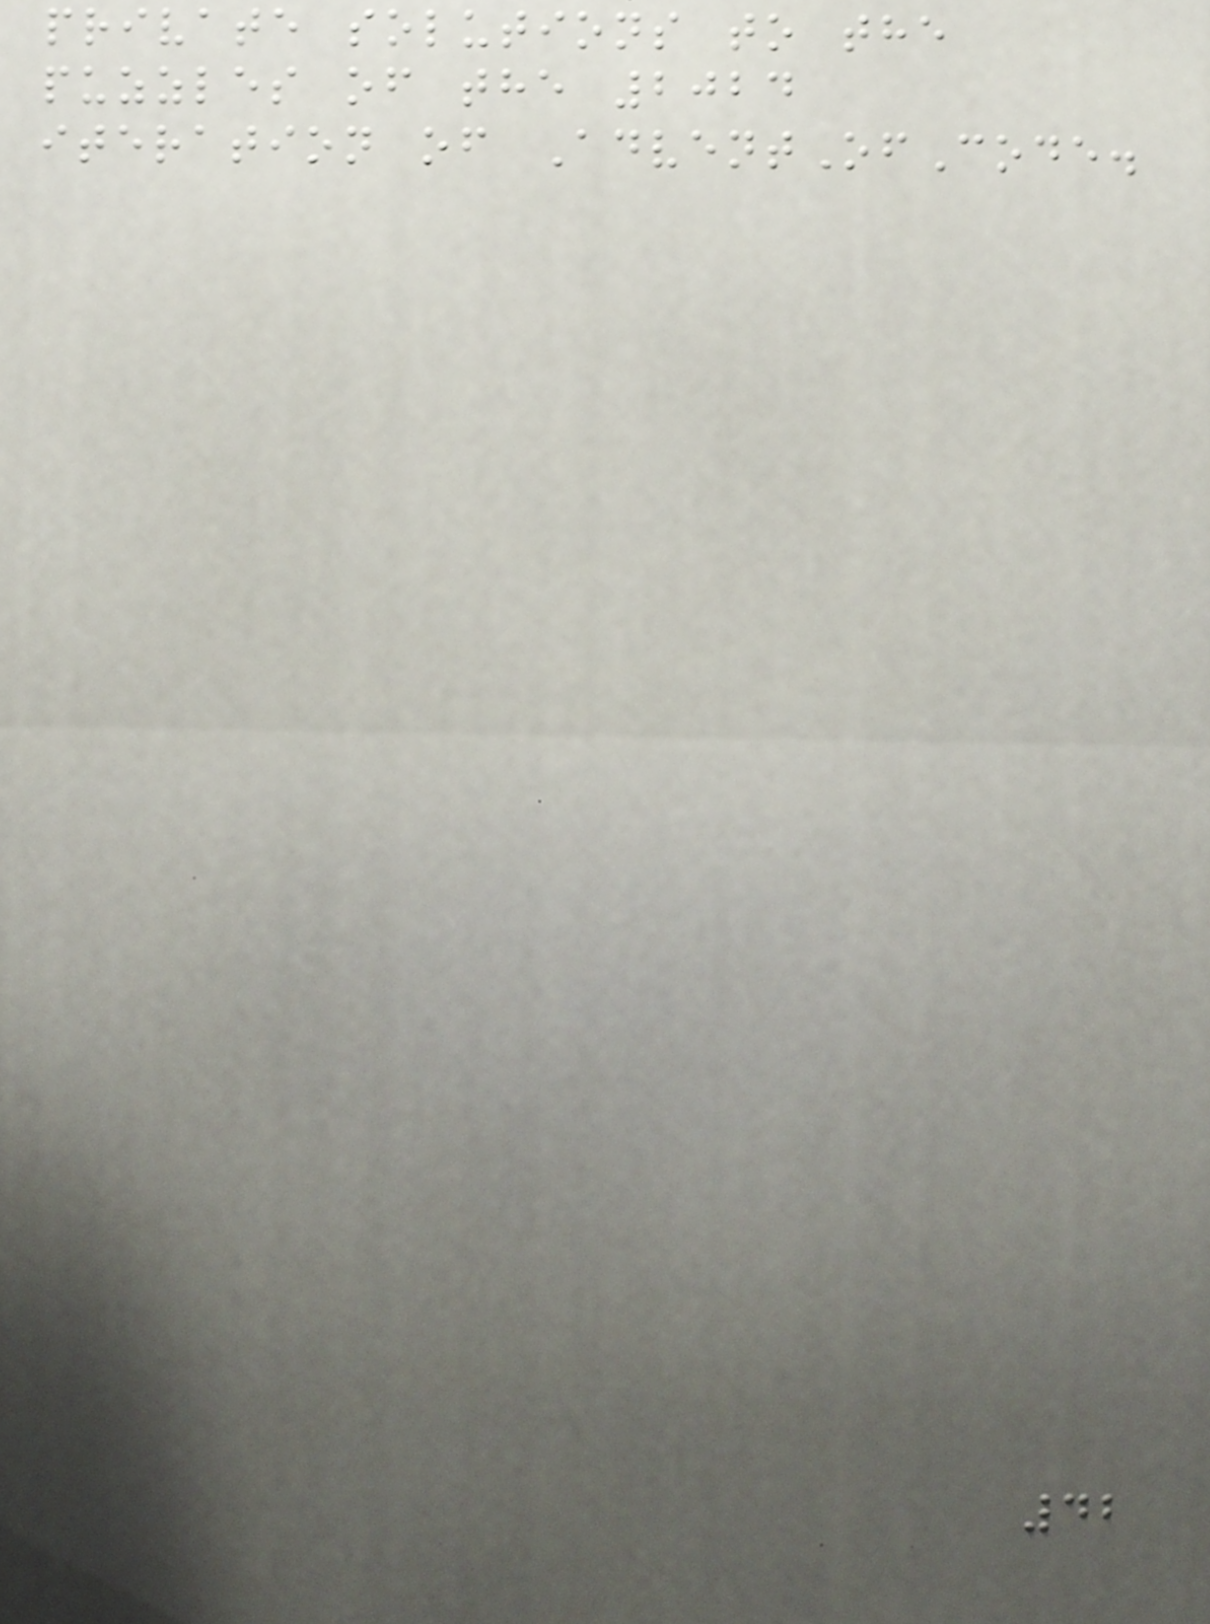private solutions to the
puzzles of the 2024
iteration of AdventOfCode.
42
